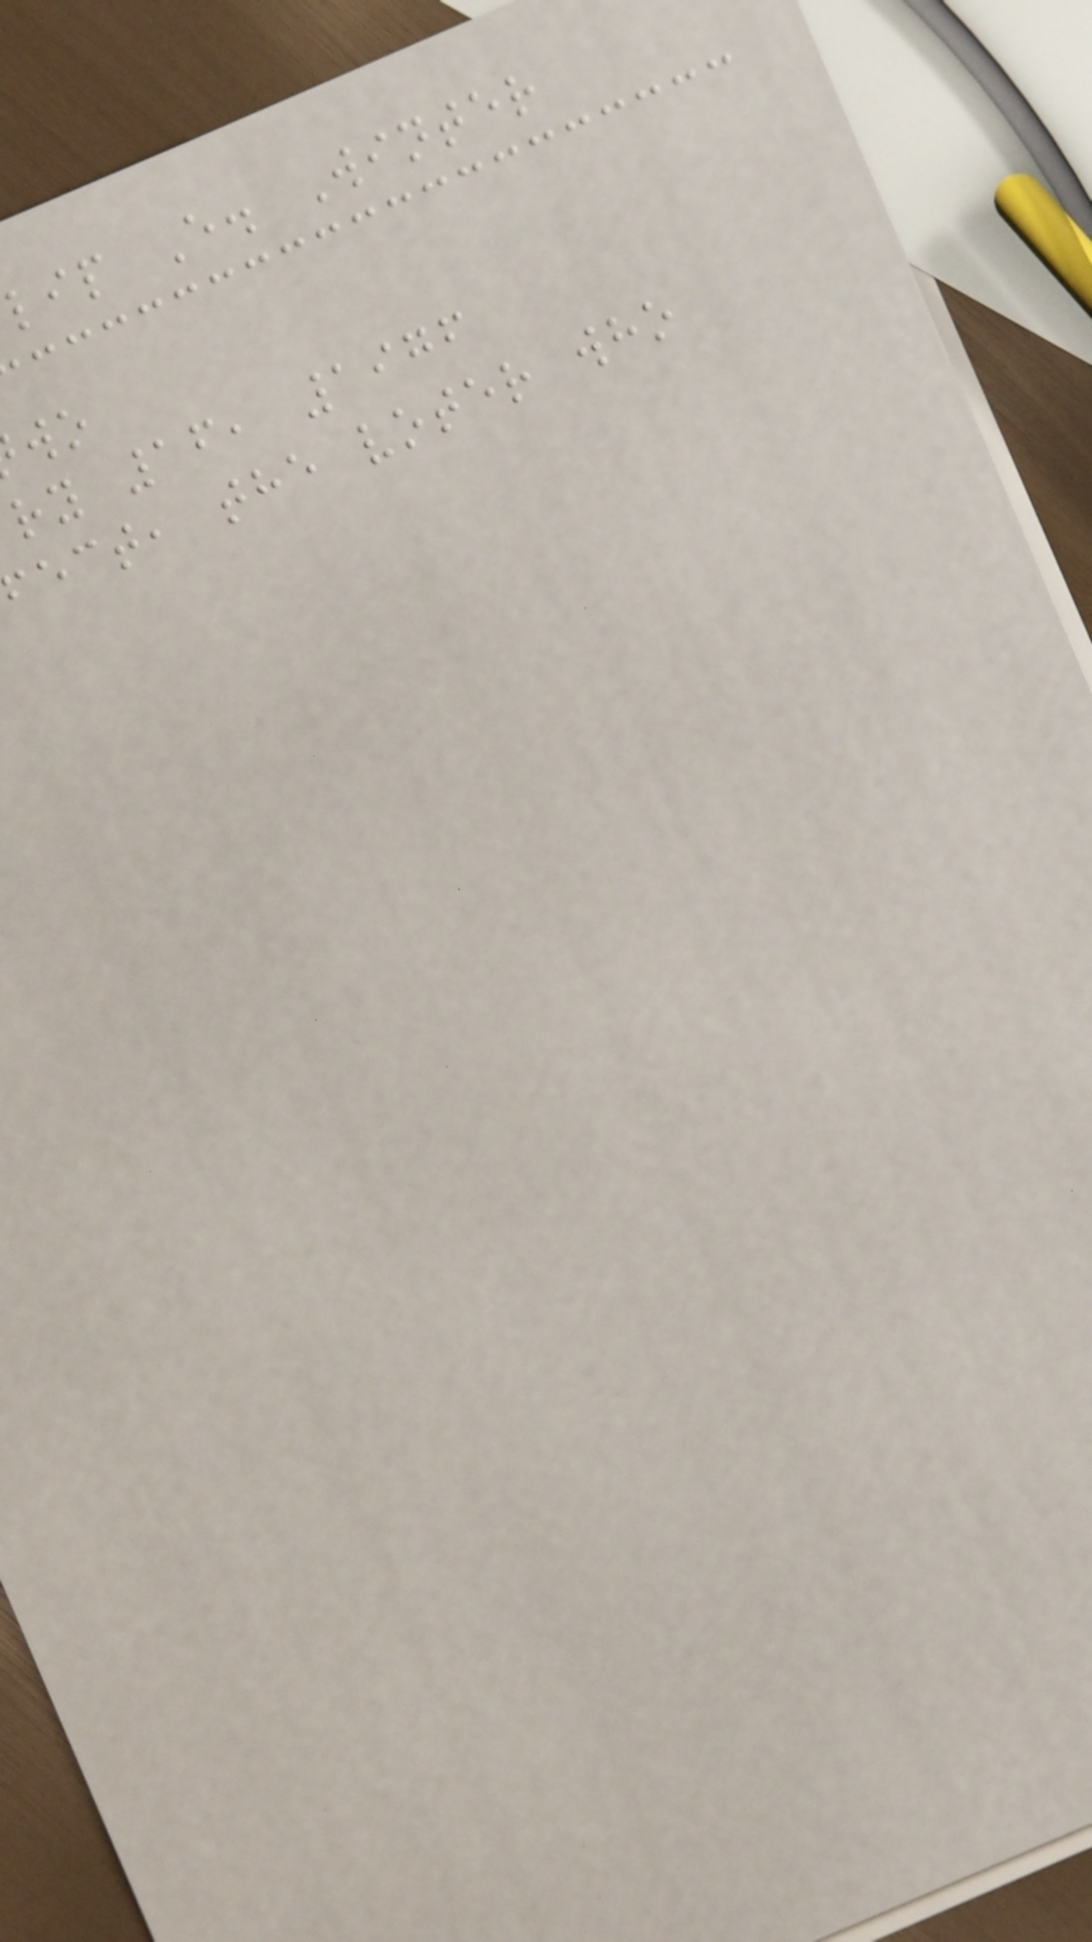lip E. Winter
ry 16, 1976
ect, the voter who
